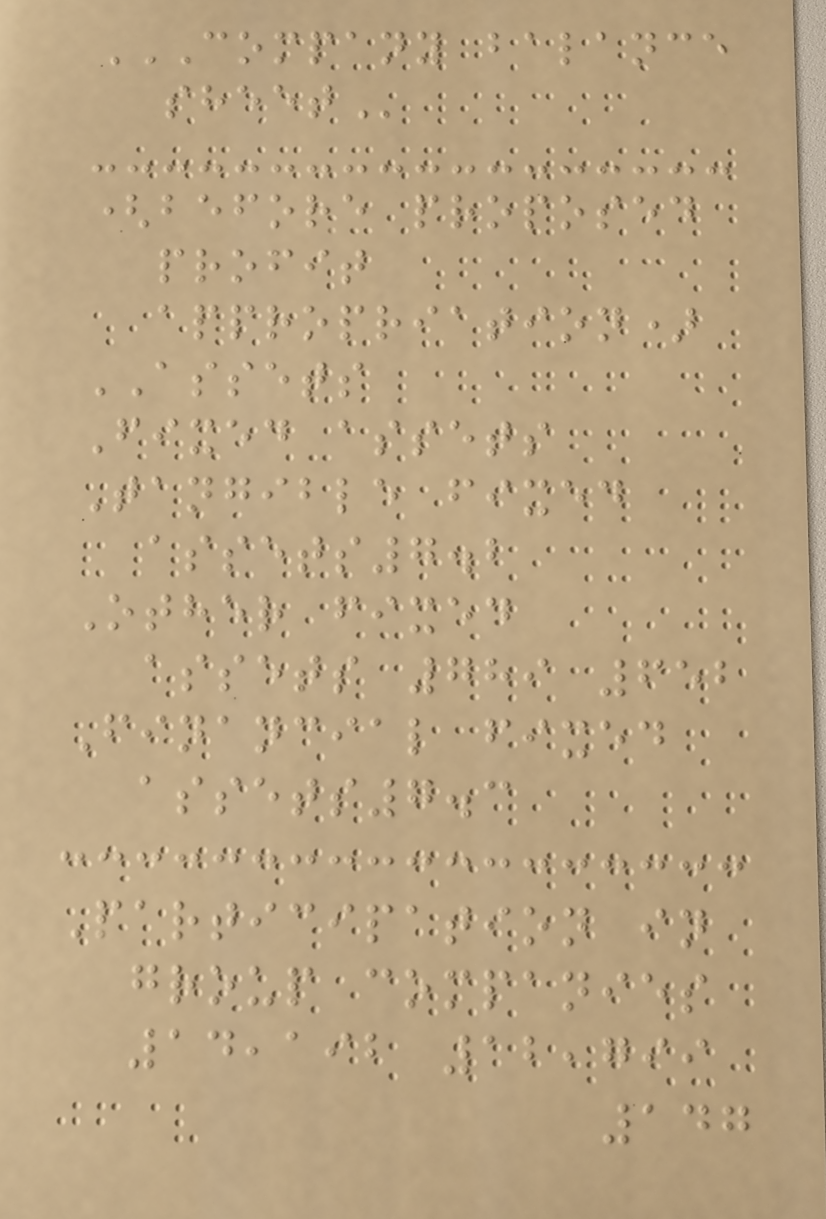COMPANY BALANCE
SHEET
(before proposed
profit
appropriation)
ASSETS
Fixed assets
Tangible fixed
assets7.2
Other fixed
assets 789 652
Financial fixed
assets7.3
Participation in
group companies
14,192 12,799
147
